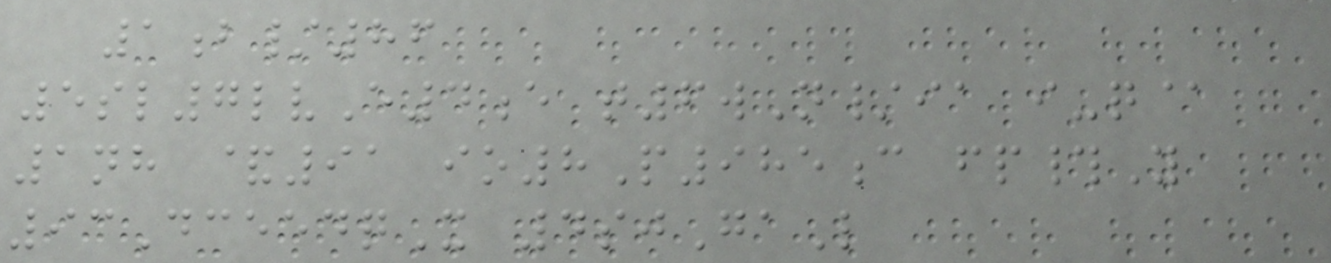1b/86
5sl7lvE4e t6wN/ia i-q@
1nh &91 io8P985c fp#Y
93DceedqX 4sjGaL
